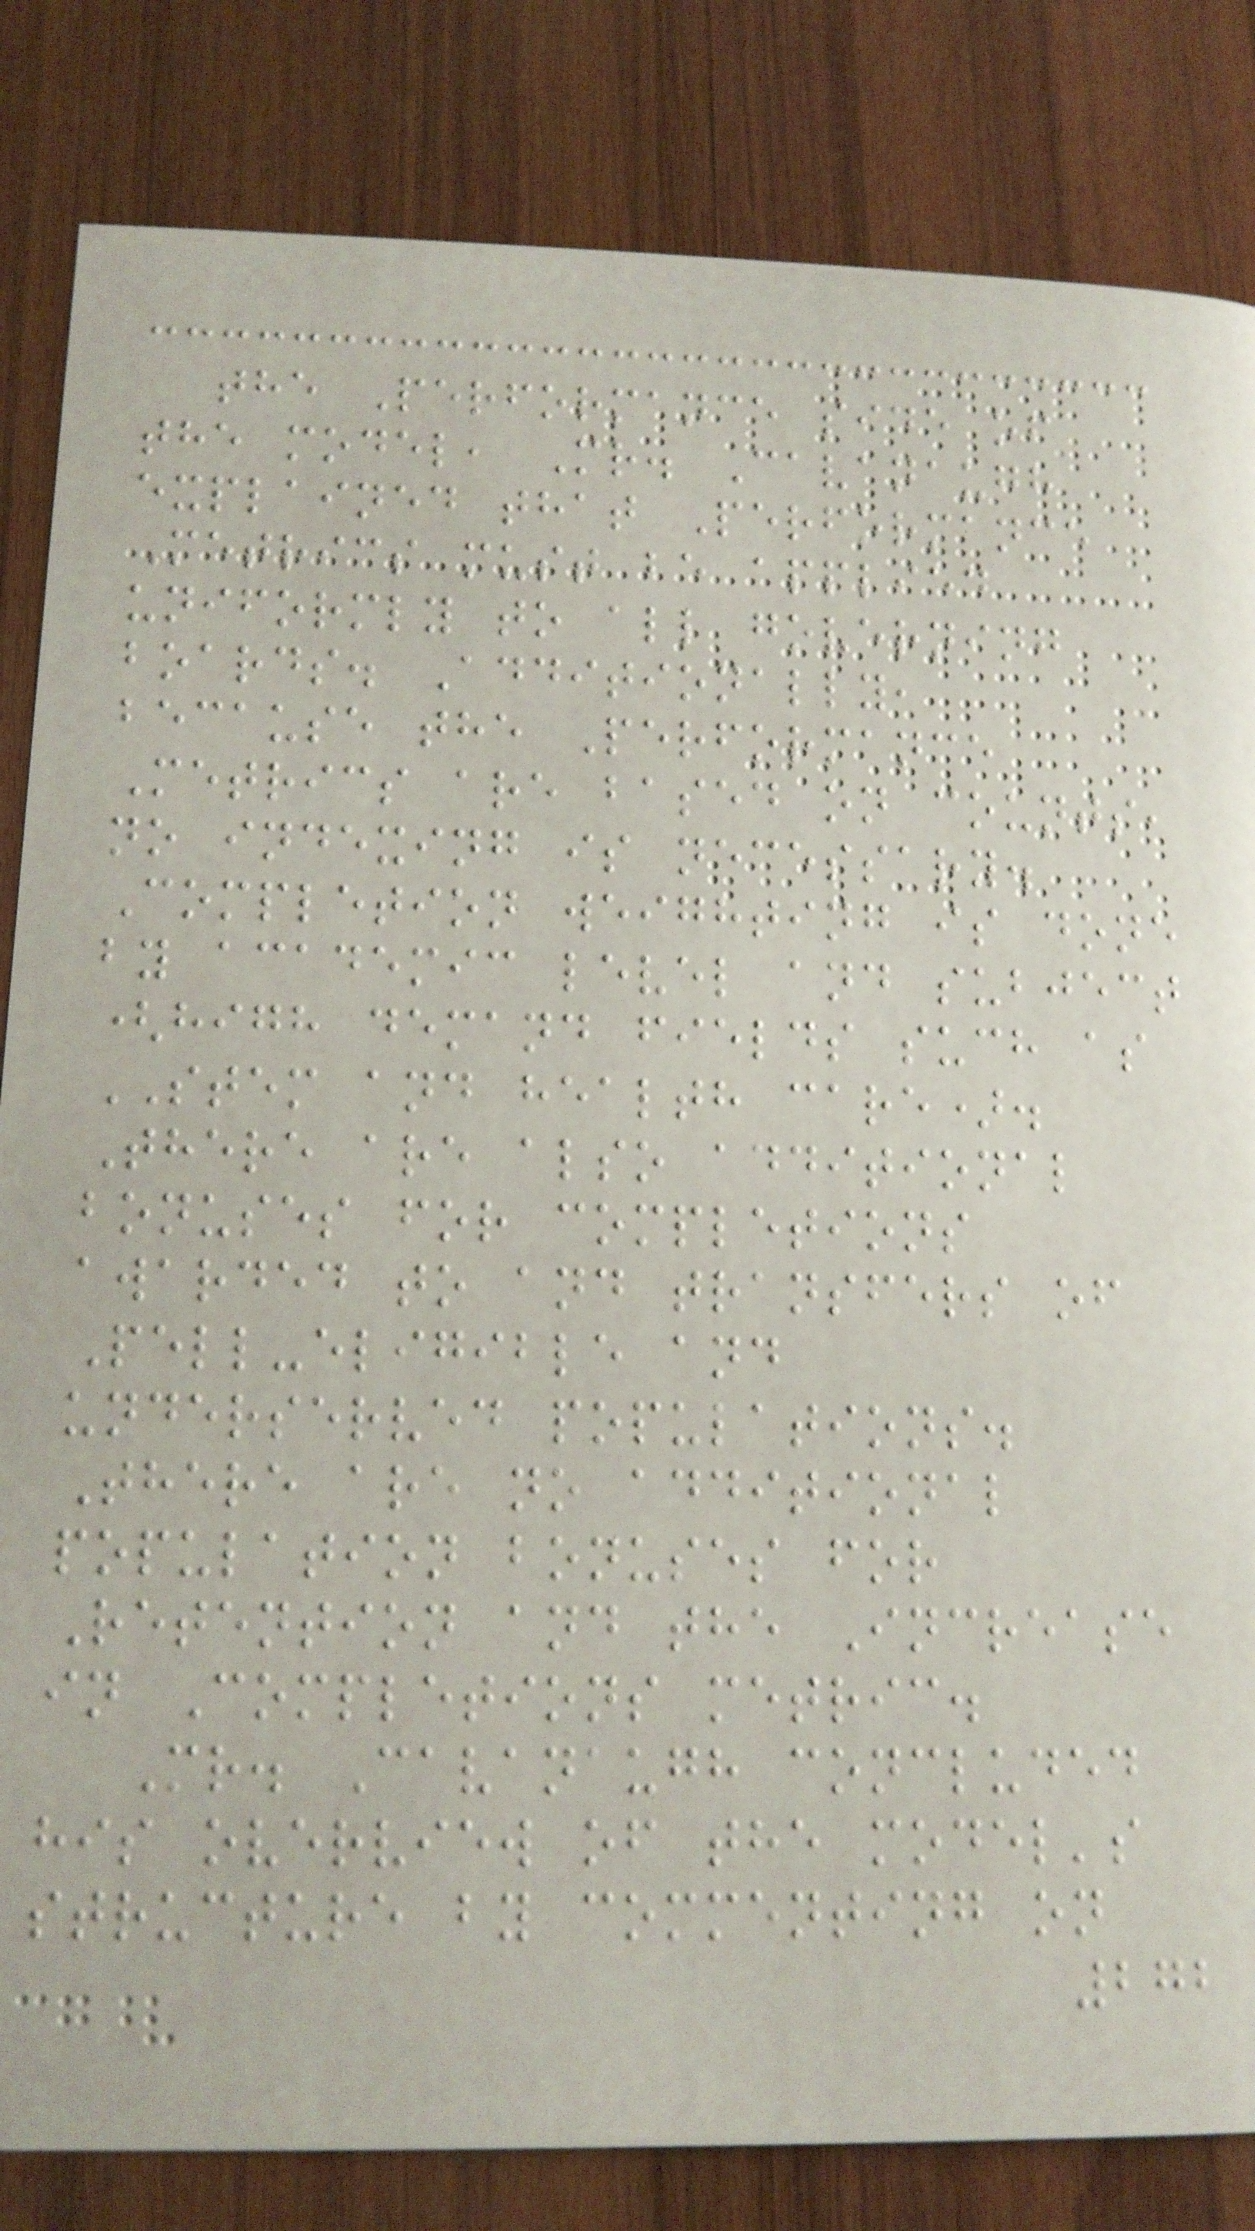the Performance side of
the model, Mr. Cavanaugh
explained that Performance
Metrics must be applied
uniformly to all governing
boards. Additionally,
because the Performance
Metrics are based on counts,
no indexing is necessary.
Completion weighting is done
by academic level and subject
(high demand fields such as
STEM and health care).
There are also additional
bonuses for completions
awarded to and transfers of
Pell-eligible and
underserved populations.
There are no additional
population bonuses for
Retention and the Increase
in Completions metric.
Mr. Cavanaugh concluded
his overview of the model's
structure by commenting on
272
